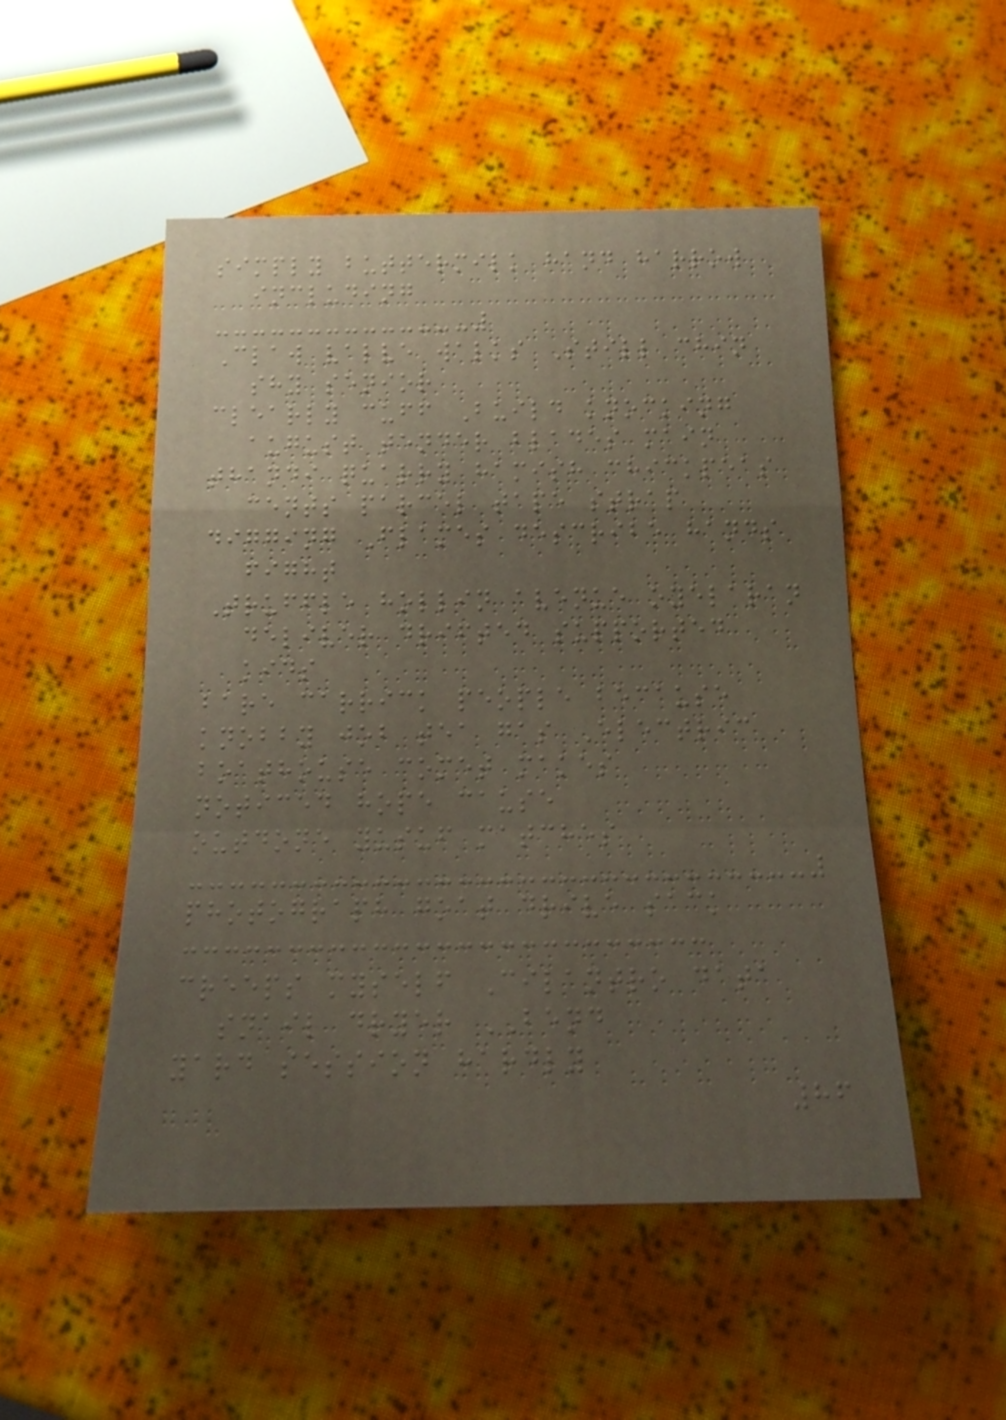simply buttermilk hand harrow
including
Claw valve walks Still chin
shy senior
clearly cuff Build knocking
august tender blades main
thandi quarry hamish chickpeas
cents parcel tape strap
digging Flames describe hands
fight
Truffle hollin avenue oyelaran
deliver drifted supported
kids
bare carrick people because
knobby job tea gas Electric
boathouse comet makes
noticed hope cause
outdone yusuf matches
photograph goat drive sack
creeps myself Cilantro data
snail dryer BEND
yard session hardly
86
